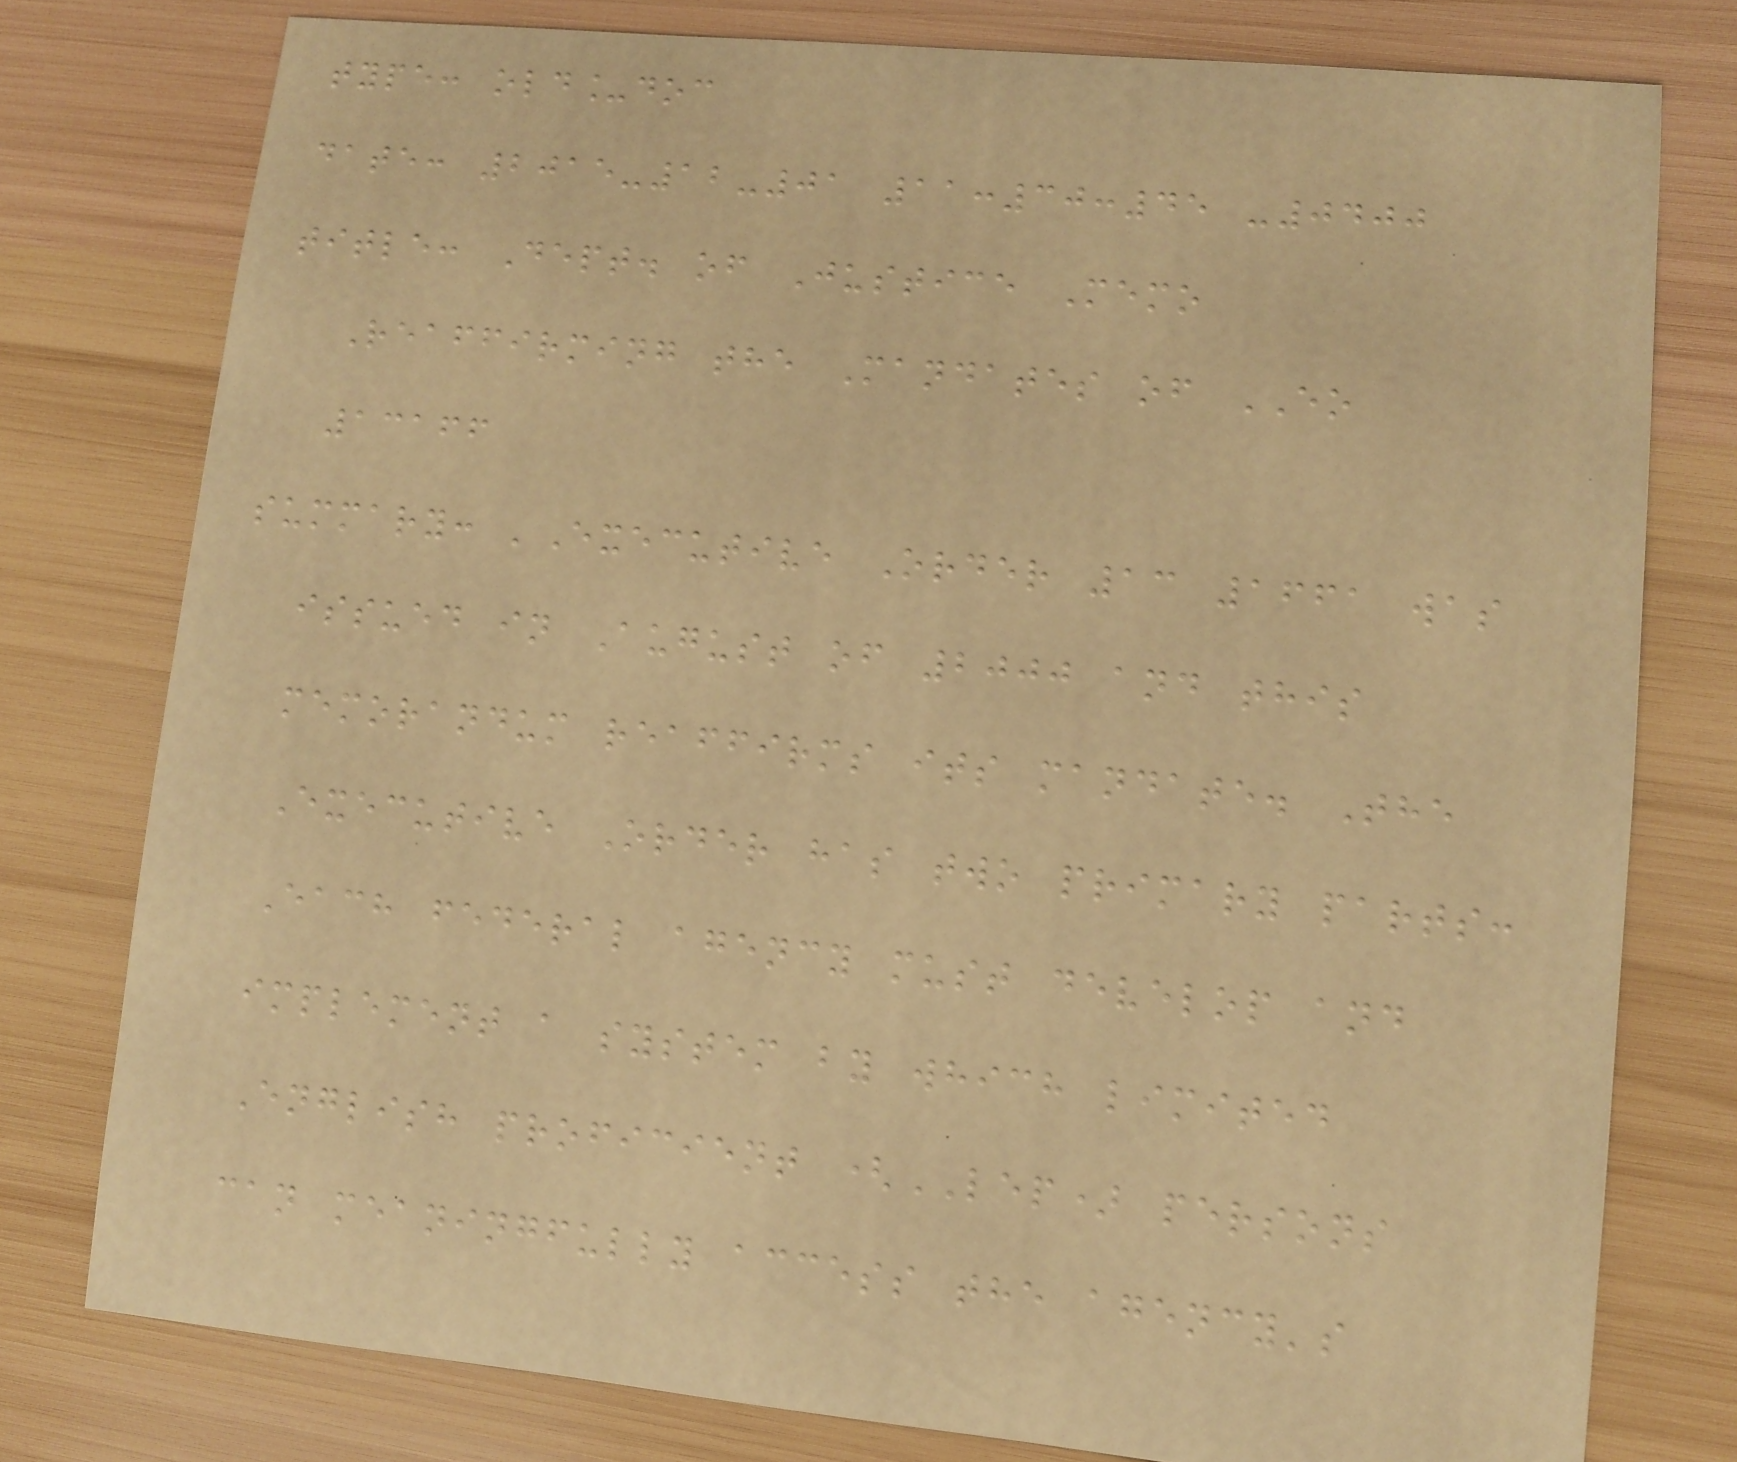type: old_doc
date: 2015-12-01 11:30:45 -0400
title: Dept. of Justice Memo
Reaffirming the Mandates of EO
13166
summary: 'Executive Order 13 1661 was
issued in August of 2000 and this
memorandum reaffirms its mandate. The
Executive Order has two primary parts:
Each federal agency must develop and
implement a system by which limited
English proficient (LEP) persons
can meaningfully access the agency's
